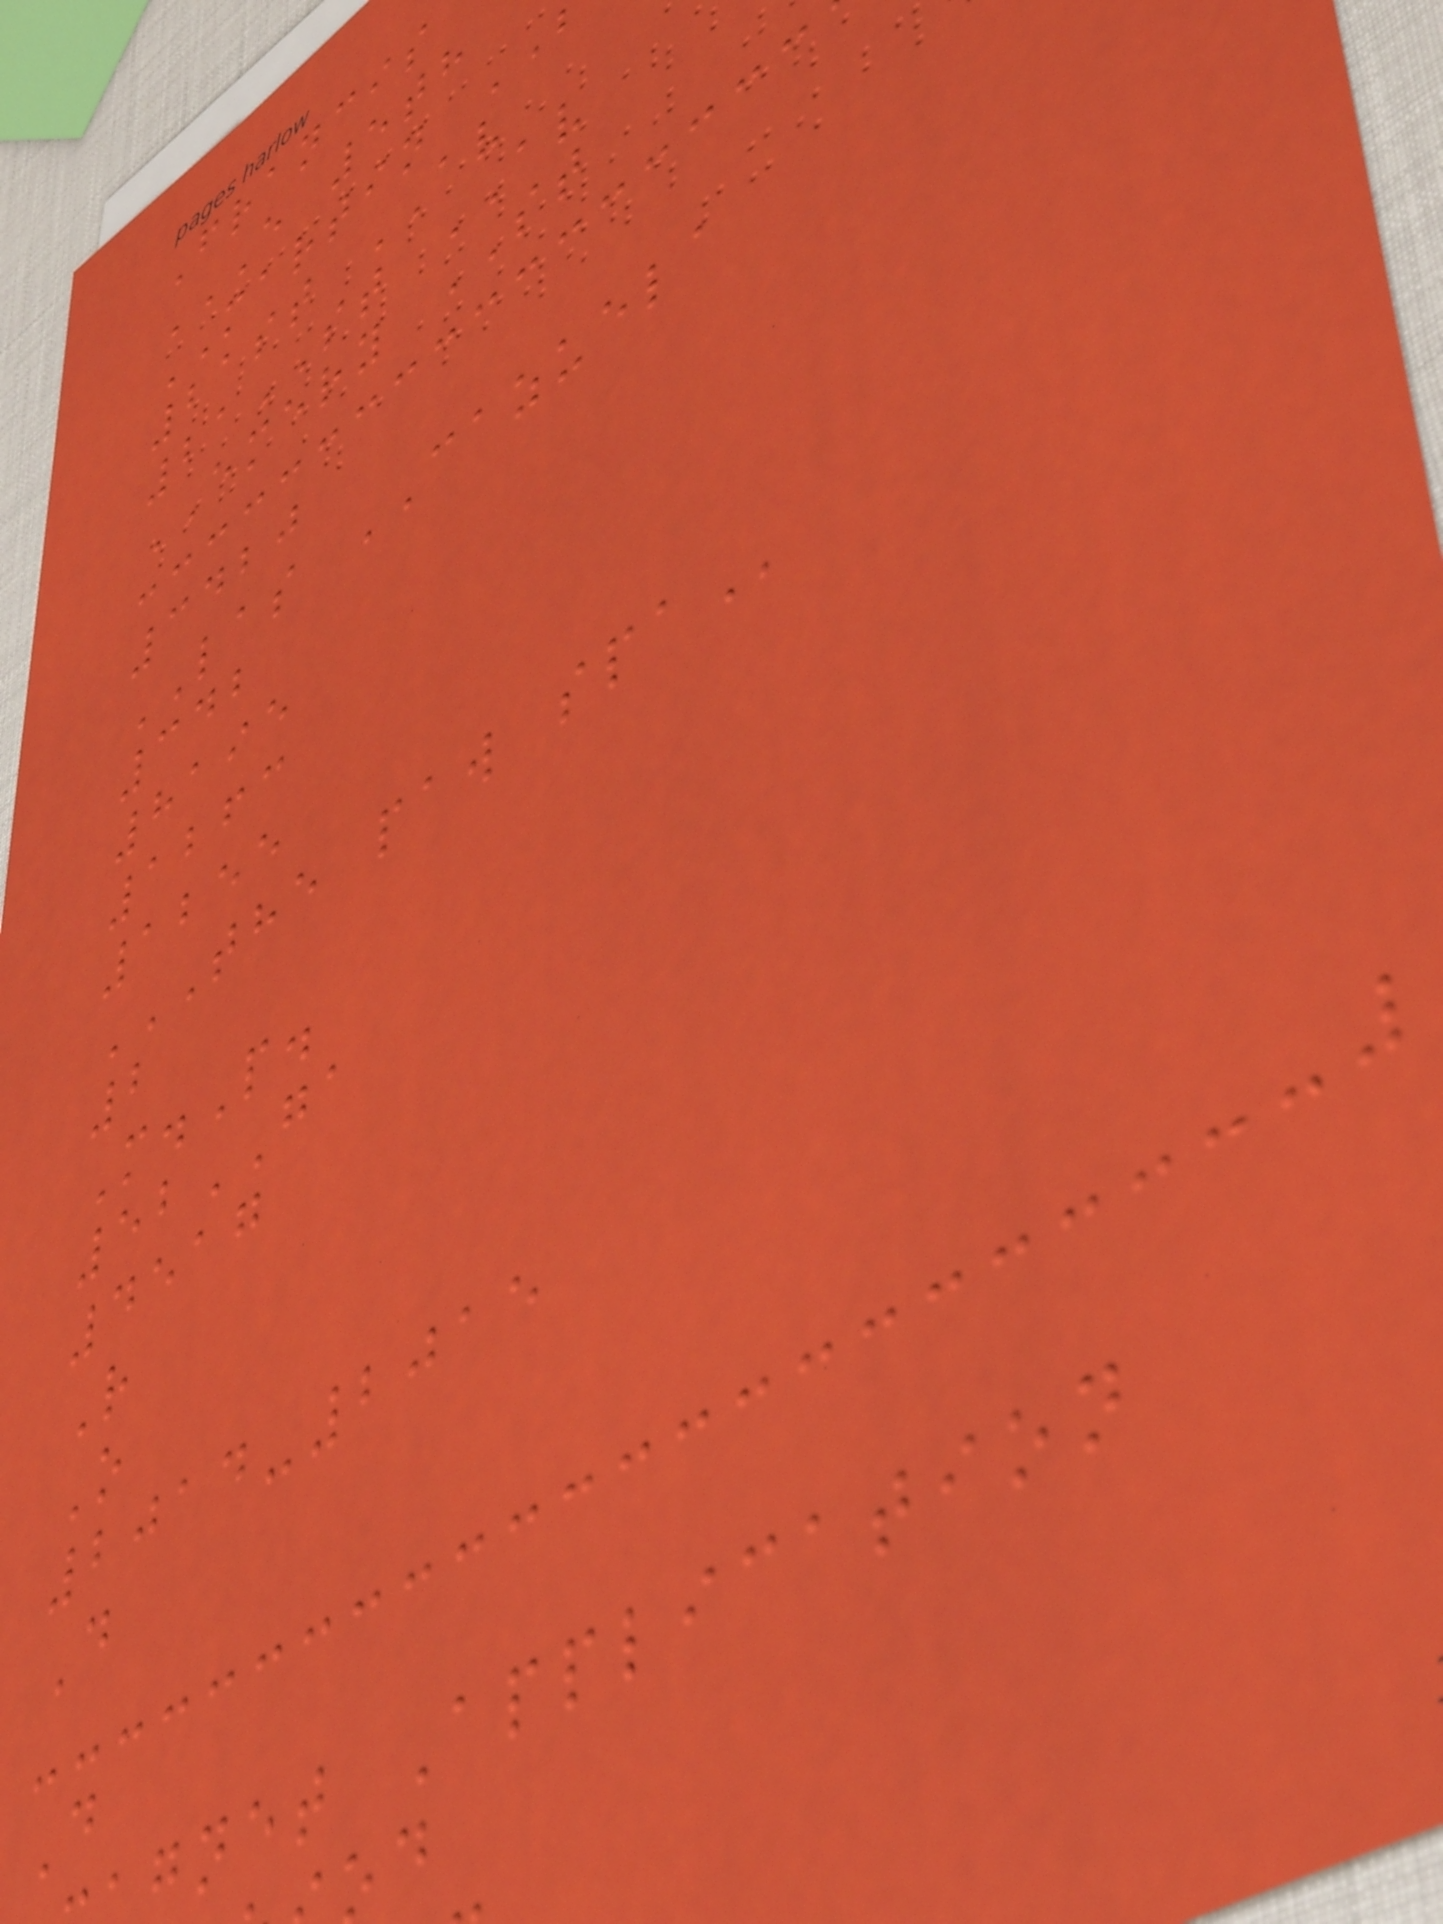Francis
MARTIN
21st AV
21ST AV
EMERY ST
3420
LAS CAZUELA
342
8195
1263
1255
THE PAW SPA
2
M.P.
52GA
4517
R
O
2014-2015
D
D
gnet Application
